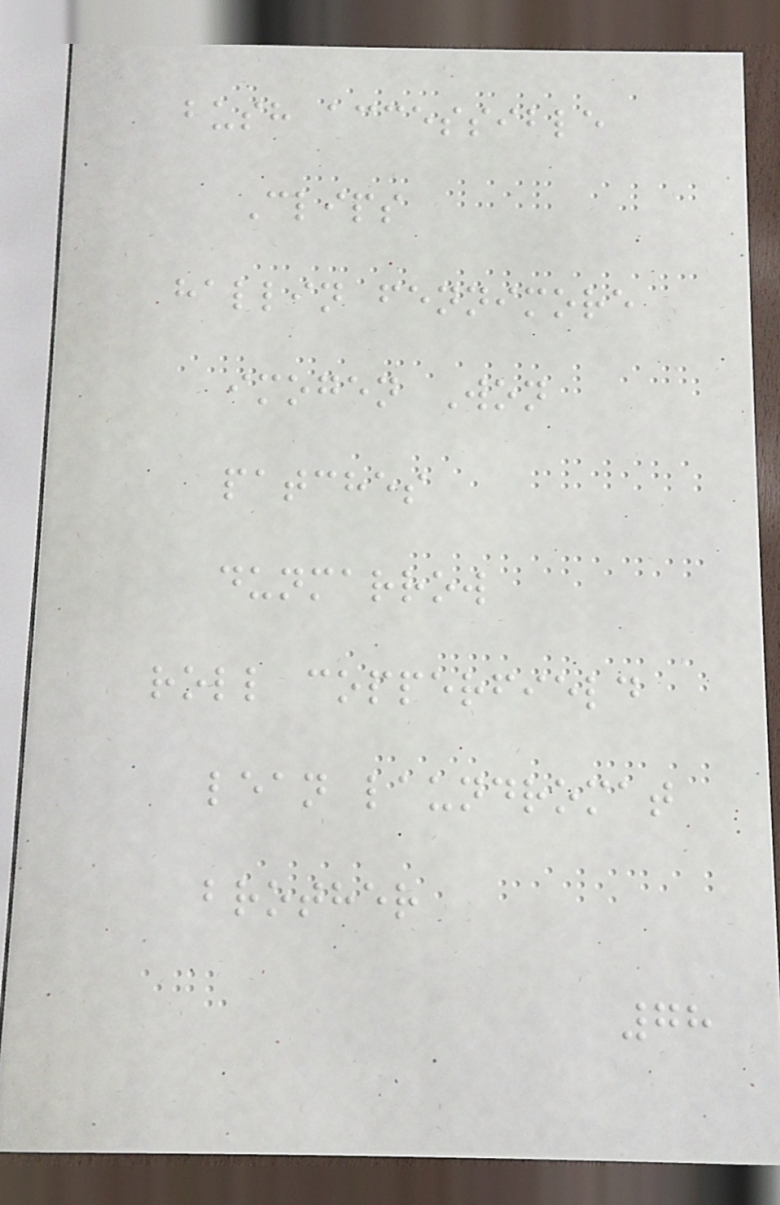bush accessible
Clips
hallin fennimore
imogen Won
patches
dunmarrow
roll copperfield
lean laundromat
brother
78
